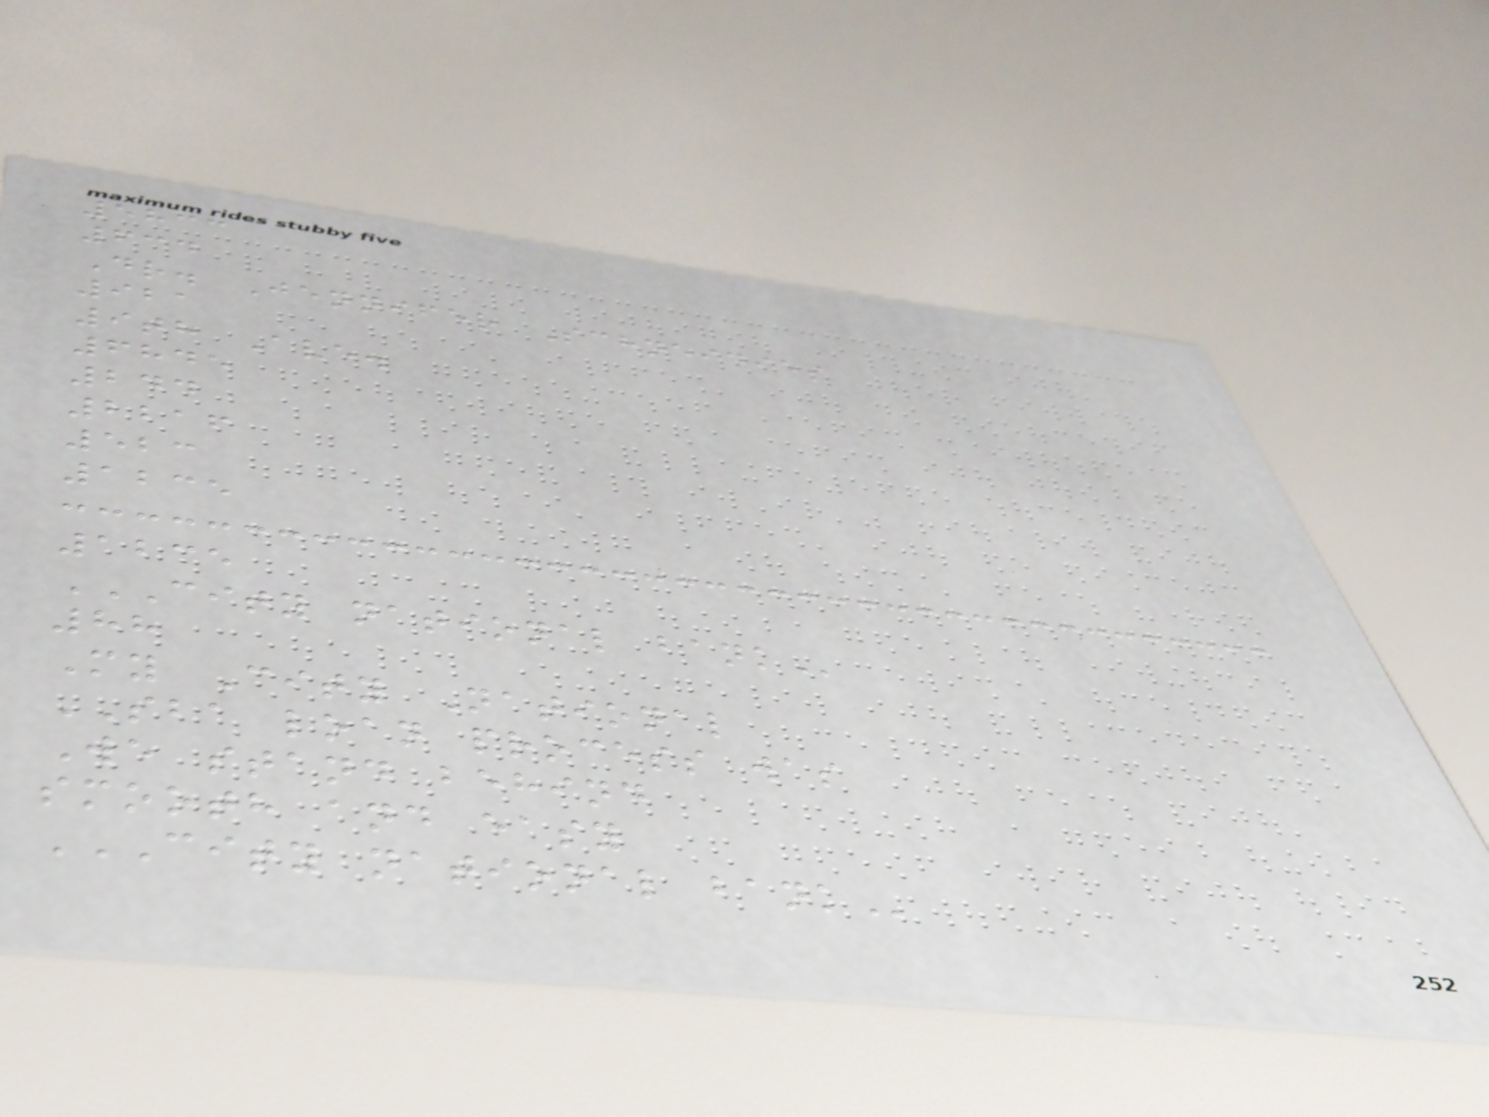5833
634
Dr. Jennifer Schneidies
921
9th Ave.
6845
244
2216
523
1235
1235
CITY NATIONAL BANK
88
My City National
SBA loan process was
We stand behind
smooth and easy
CITY NATIONAL BANK
